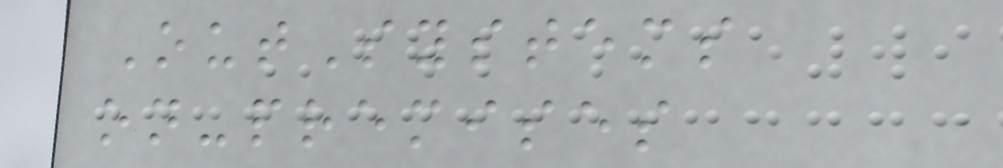OutSystems
on-premises
